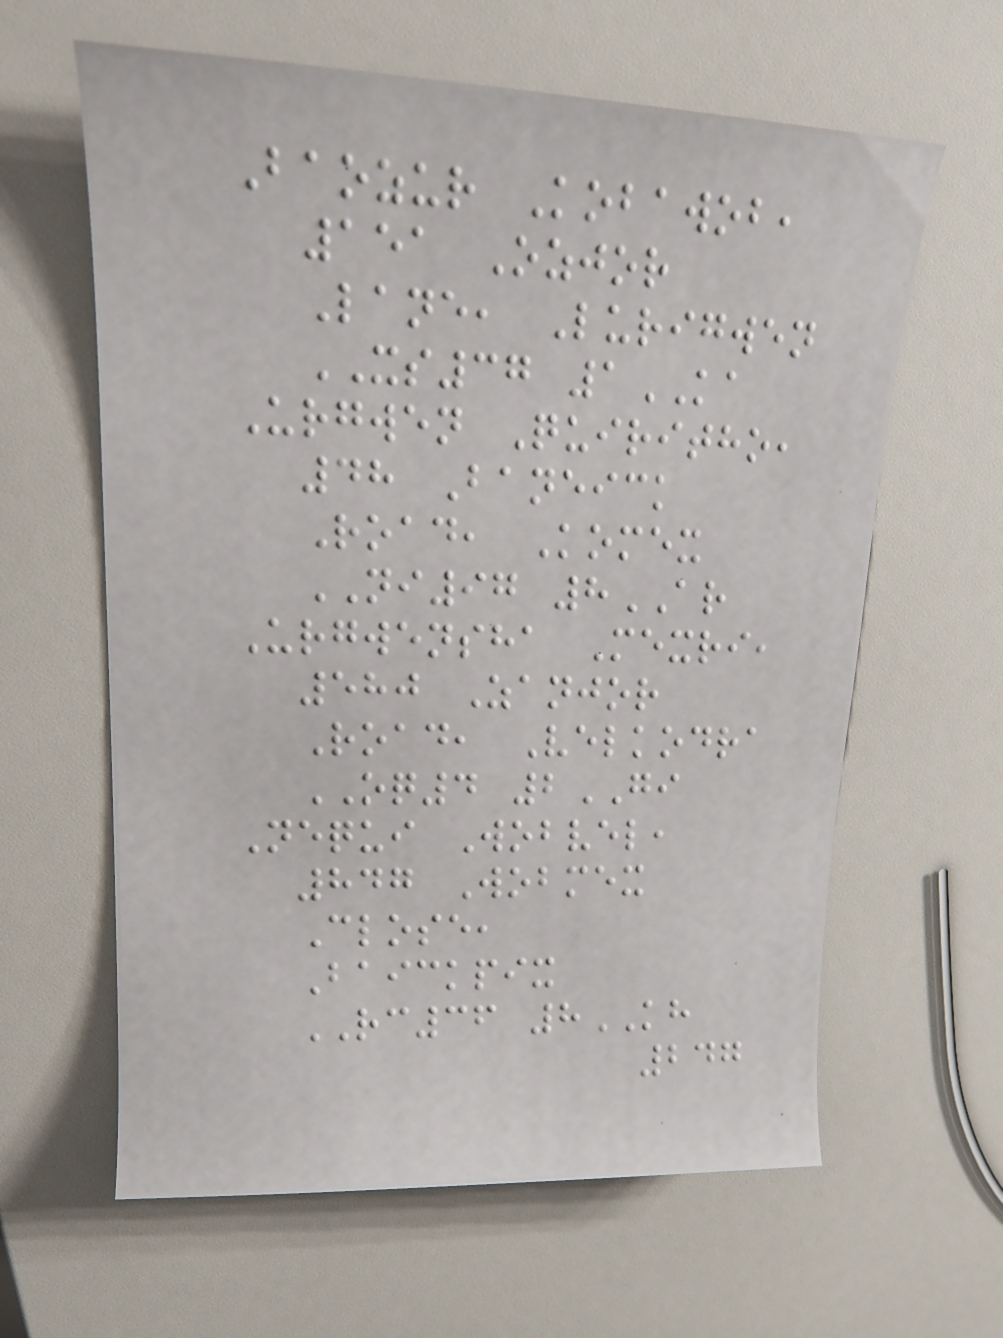Baozur Kobawob,
151 Ozjor
Lane, Lurigwen
XS37 1KA
Urgwen Quiritho,
48 Baneick
Road, Komex
NI97 8AR
Urgwensha Mexri,
580 Zanjor
Road, Velkodra
OQ4 2GI
Nequi Wobvel,
847 Wobmex
Close,
Baickpix
RC36 8KH
247
